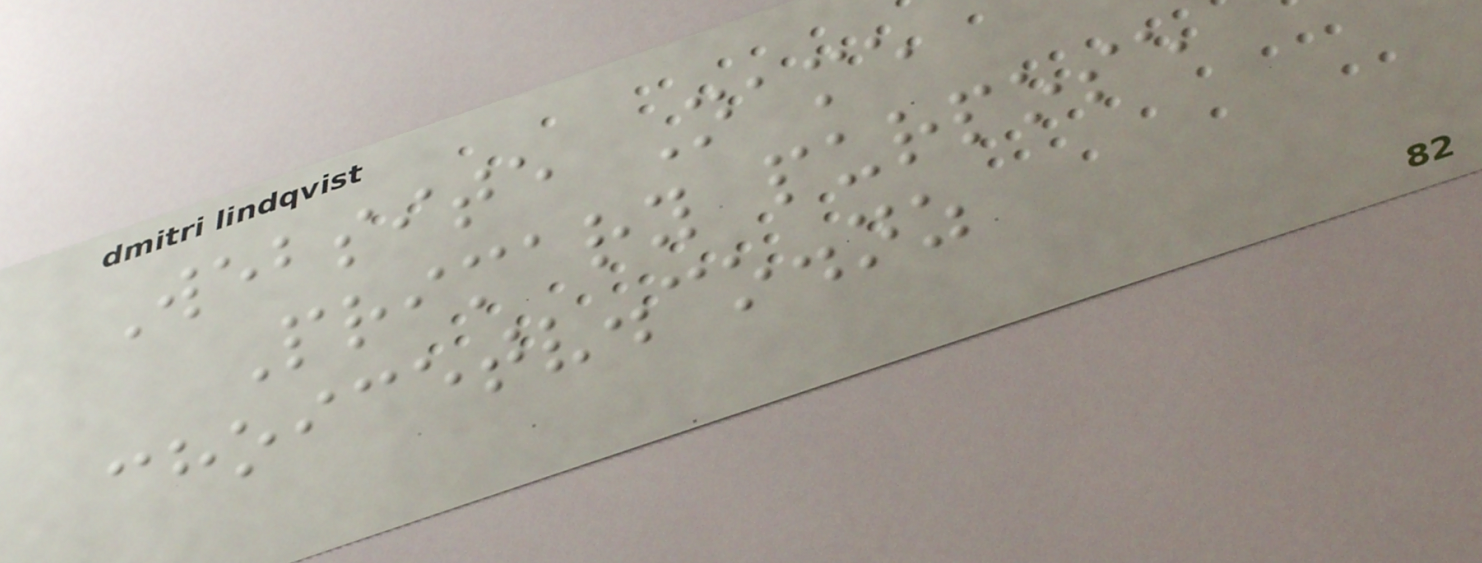Website Name
Primary purpose
choicetv.co.nz
